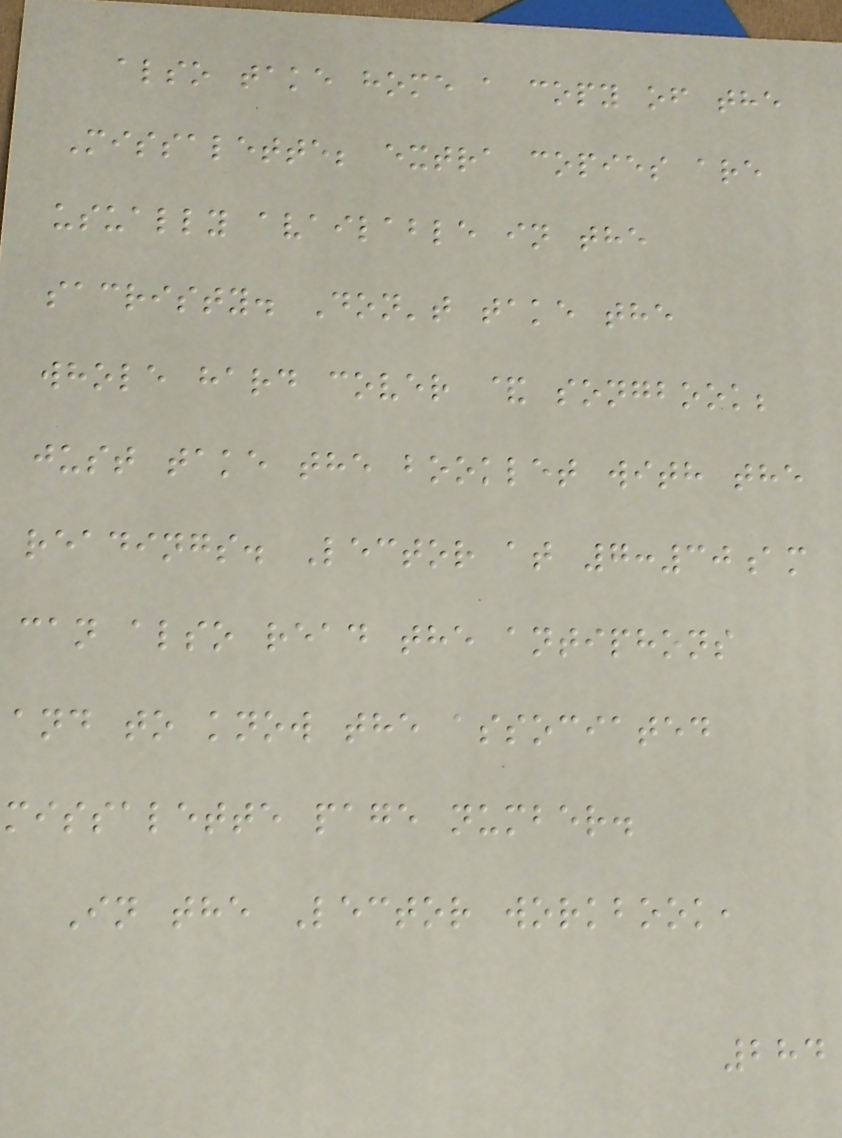also take home a copy of the
Missalette; extra copies are
usually available in the
sacristy. Don't take the
whole hard cover & songbook;
just take the booklet with the
readings. Lector at 7:30am
can also read the antiphons
and to know the associated
missalette page number.
In the Lector workbook,
284
